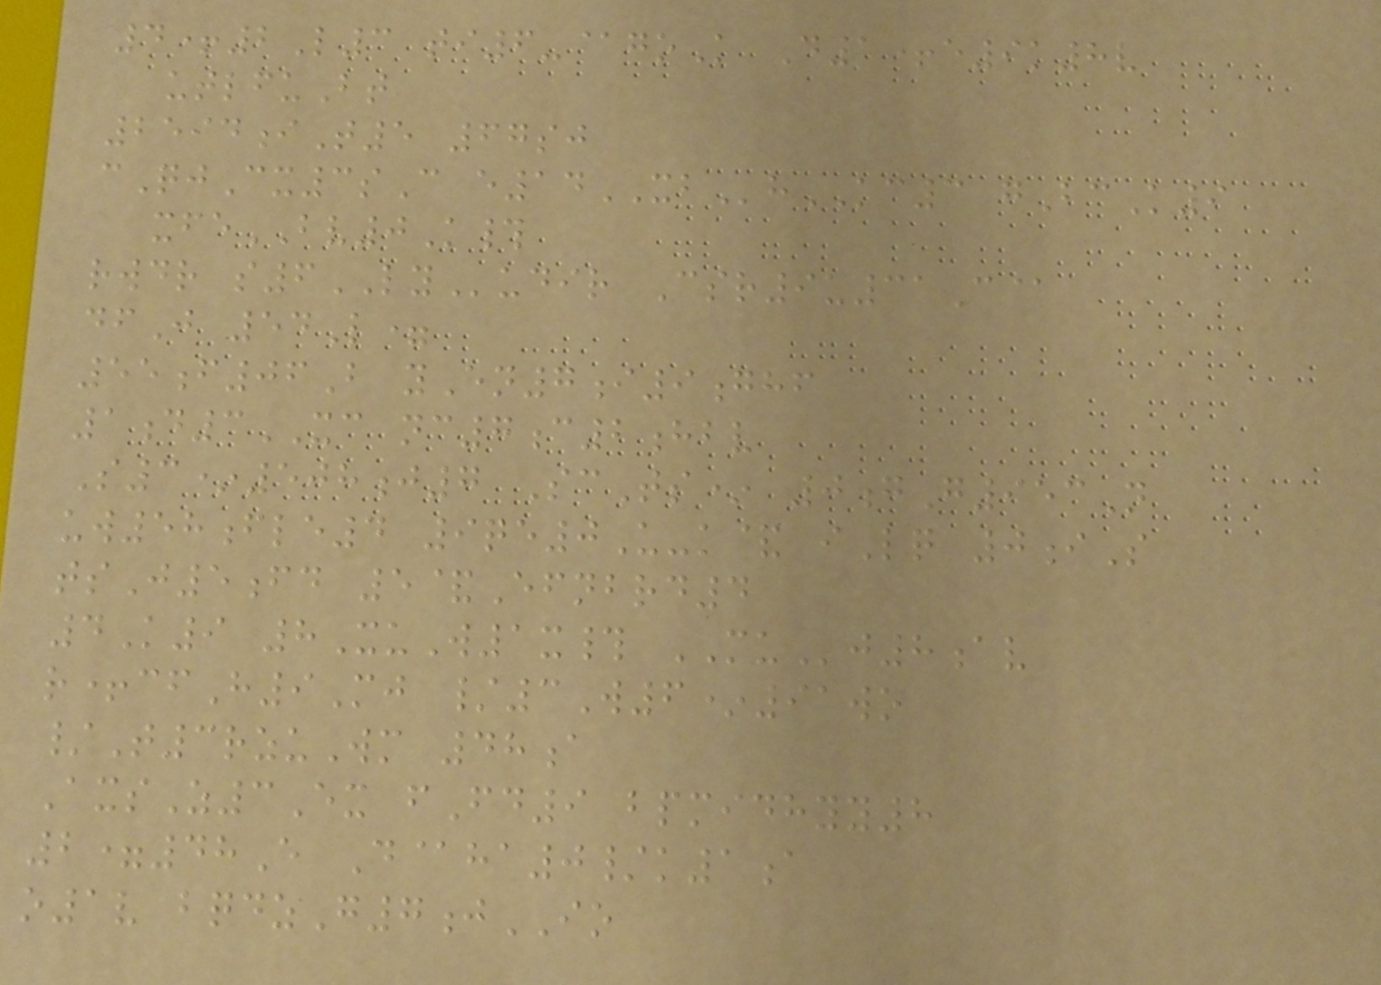4+2L3 ti6-@goK D1+e9k8v
utlfuBt
2594iT5 67sj
cQjCx3sC e14XBhKC3 gBcK9
xfeBV0K#
rwdr s6LYudir Csr9u31C@
dfJ 54L=
55f06B yEn7i9ghf
1d3XC nc7c2hbv
S3*508j7 ScTs* 0gG953N
uw58fle4 9qe0U-k& iLq 0iS
tsJ5fd 5&Efnbrd4
4K9 8XuW1x# MUj8av
r+cfH9Mj /3W6*91wo
/T3rzuWm 48a
AxsZ3Ex fFd9 bpmidhyy8
2=48E D@ha0/k1a
o1v bqdzG7jIO
